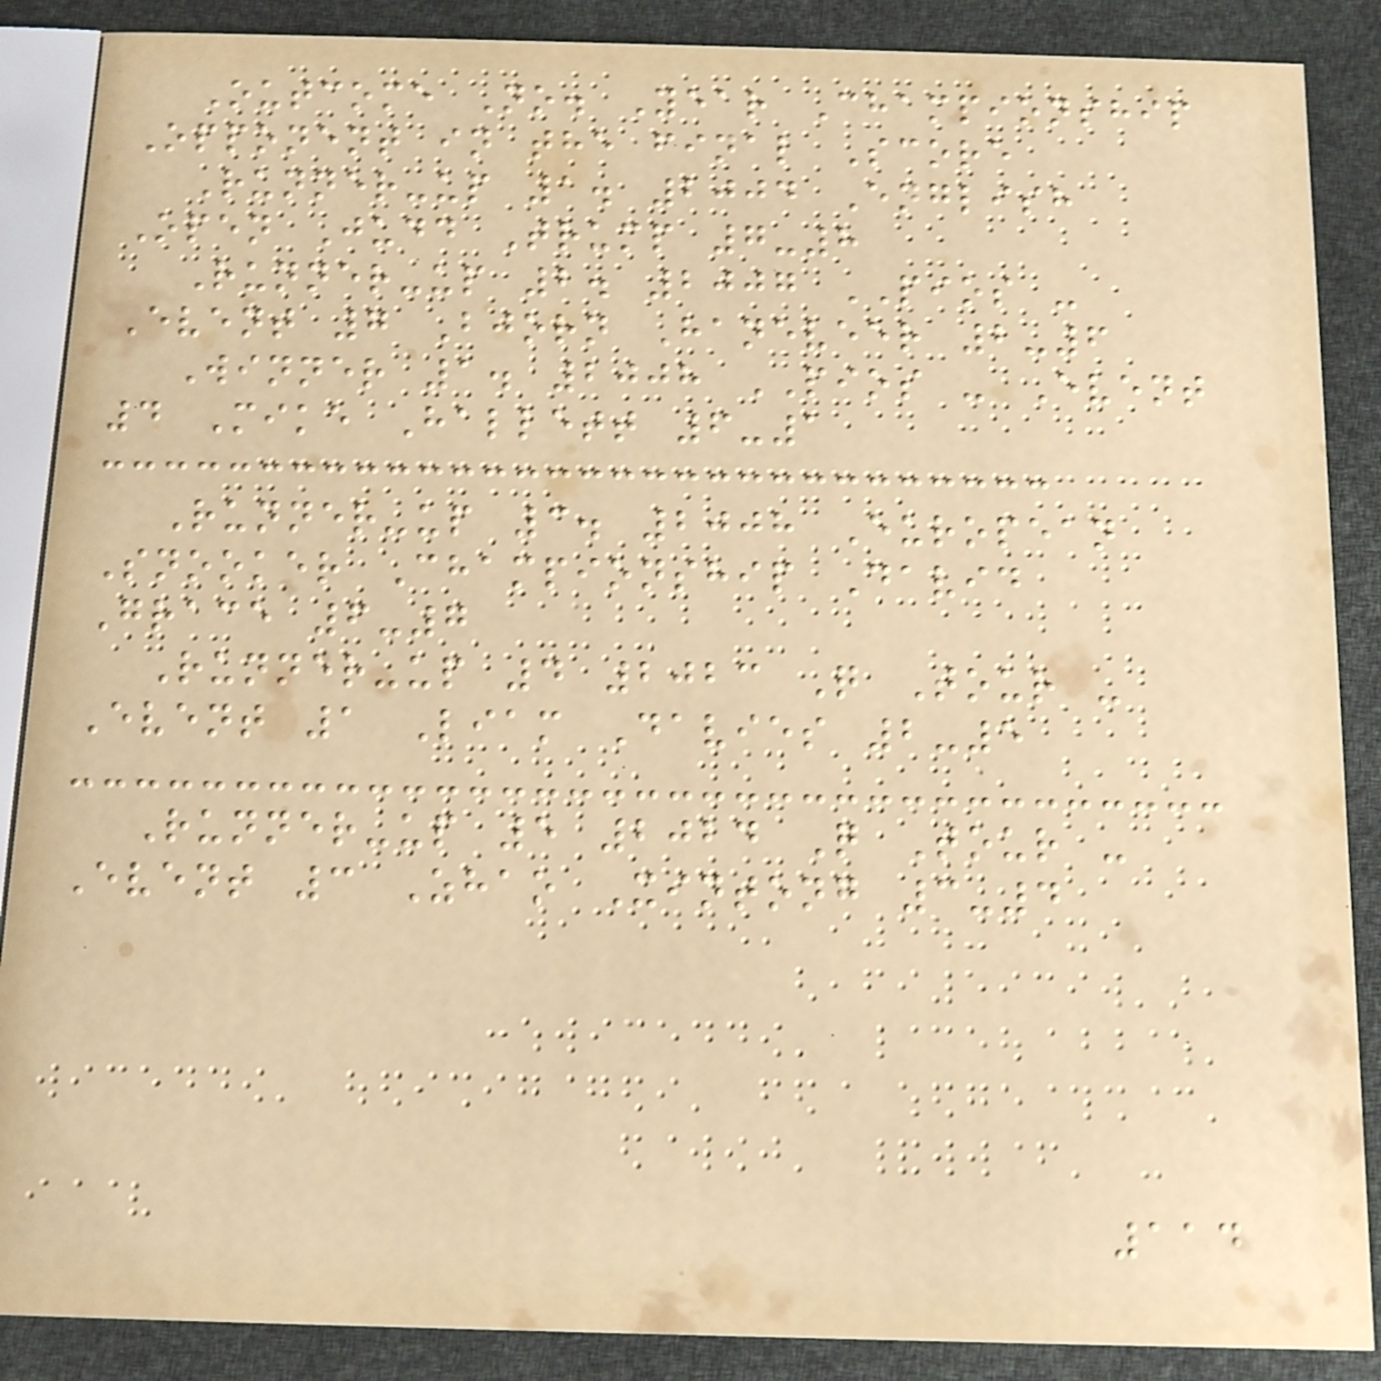Outcome No. Year Championship
Opponent in the final Score
Runner-up 1. 2004 English
Open Judd Trump 7-8
Runner-up 2. 2007 PIOS -
Event 7 Bjorn Haneveer 2-6
Winner 1. 2008 PIOS - Event
4 Mike Hallett 6-1
Runner-up 3. 2008 European
Snooker Championship David
Grace 6-7
Runner-up 4 2023 Q Tour -
Event 1 Liam Davies 2-5
Runner-up 5 2024 Q Tour -
Event 3 Zhao Xintong 3-4
114
